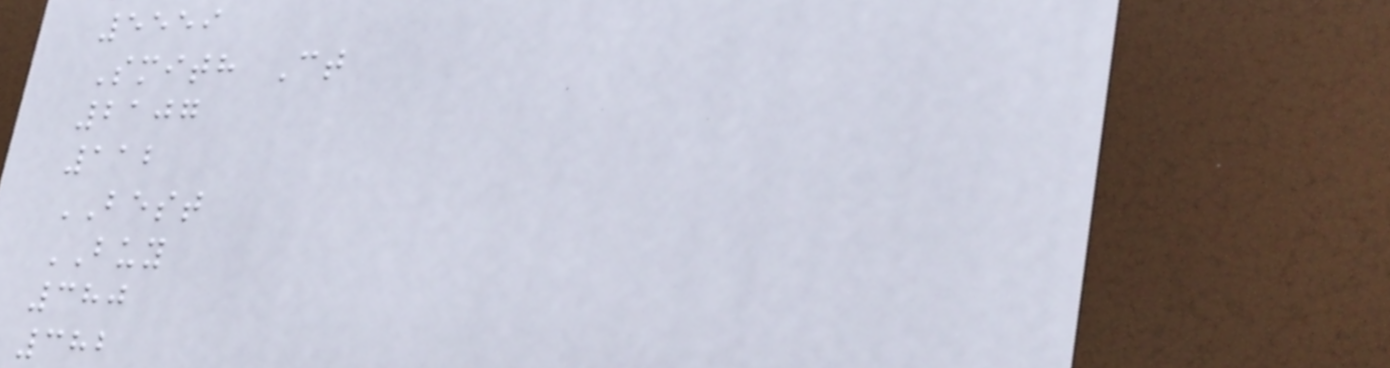5559
Smith Ct
2107
112
BEST
BUY
380
382
